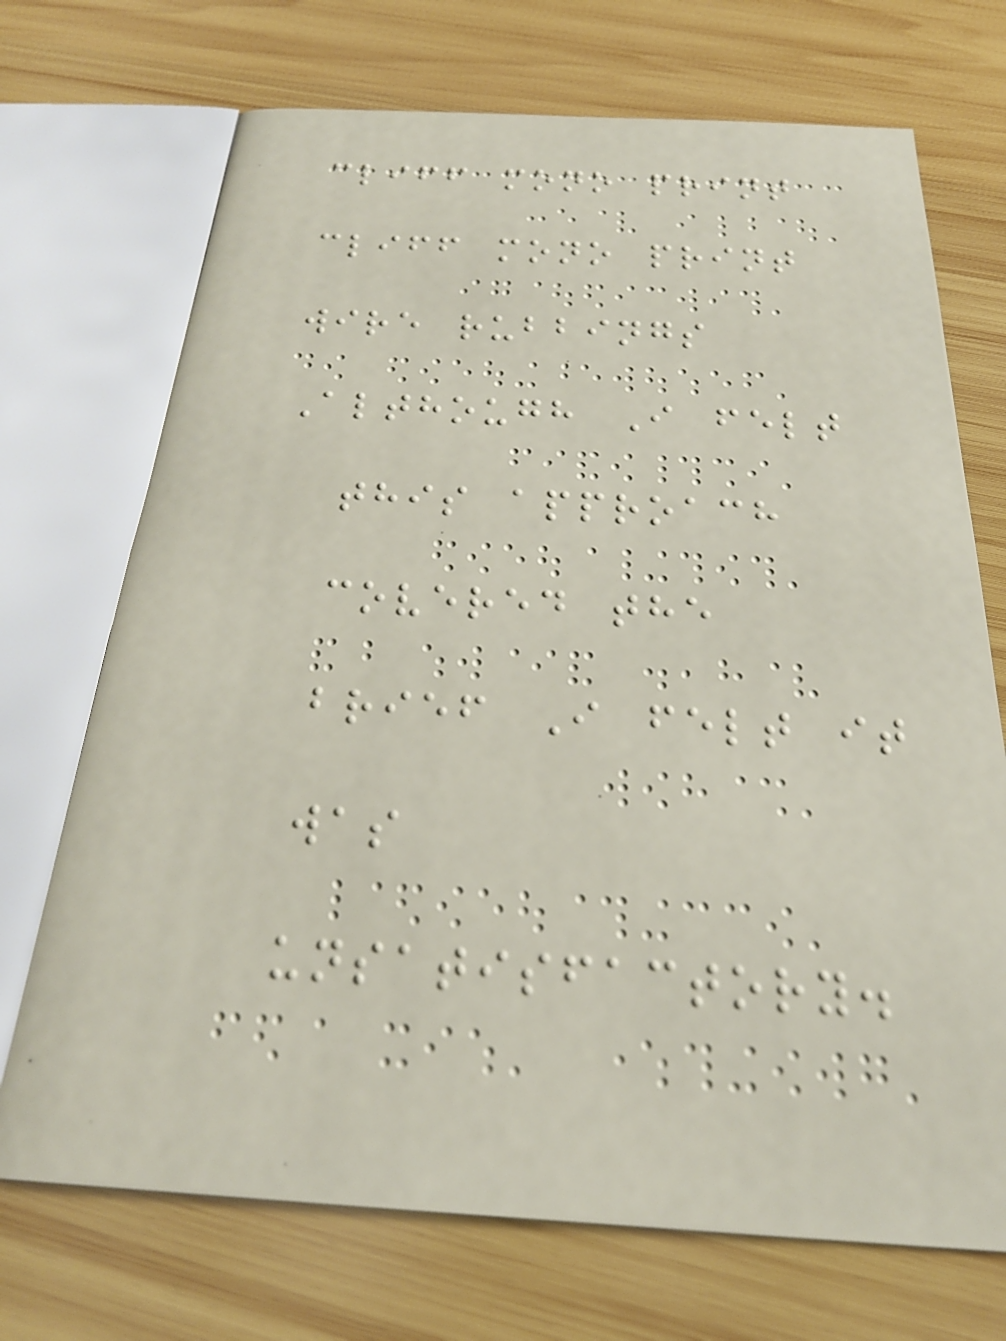cliff mono print
cliff mono print
wire rubbings
Although I felt
this approach
covered the
brief I felt it
was
unsatisfactory.
